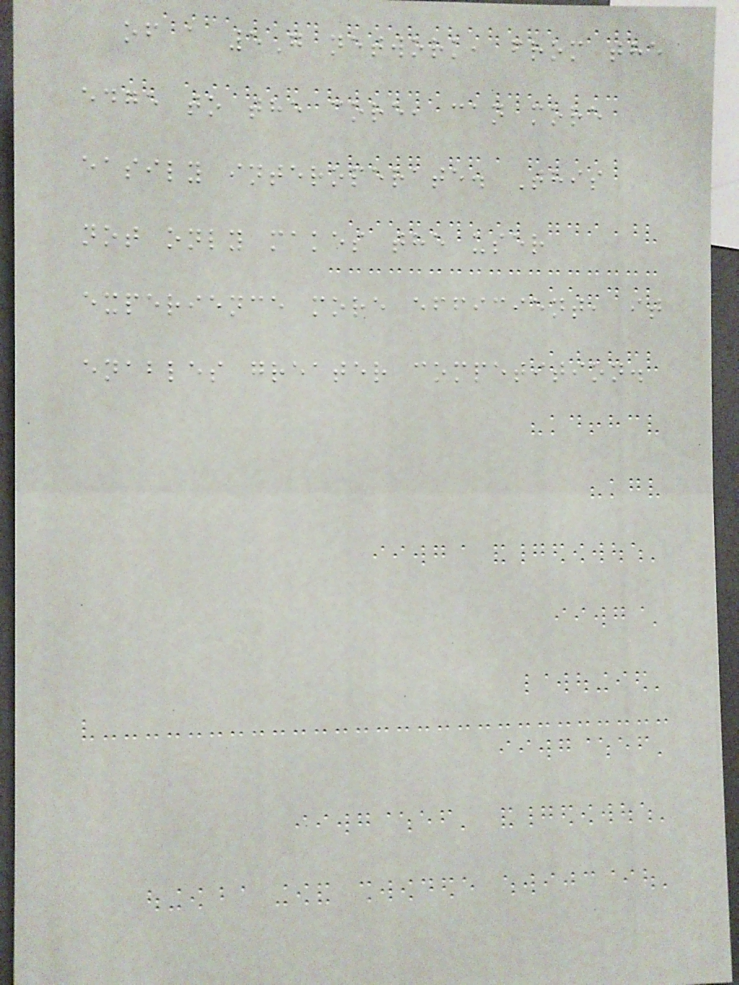of a 5G network, from the
edge to the core, can more
easily interoperate. This
not only makes the user
experience more efficient, it
enables greater competition.
